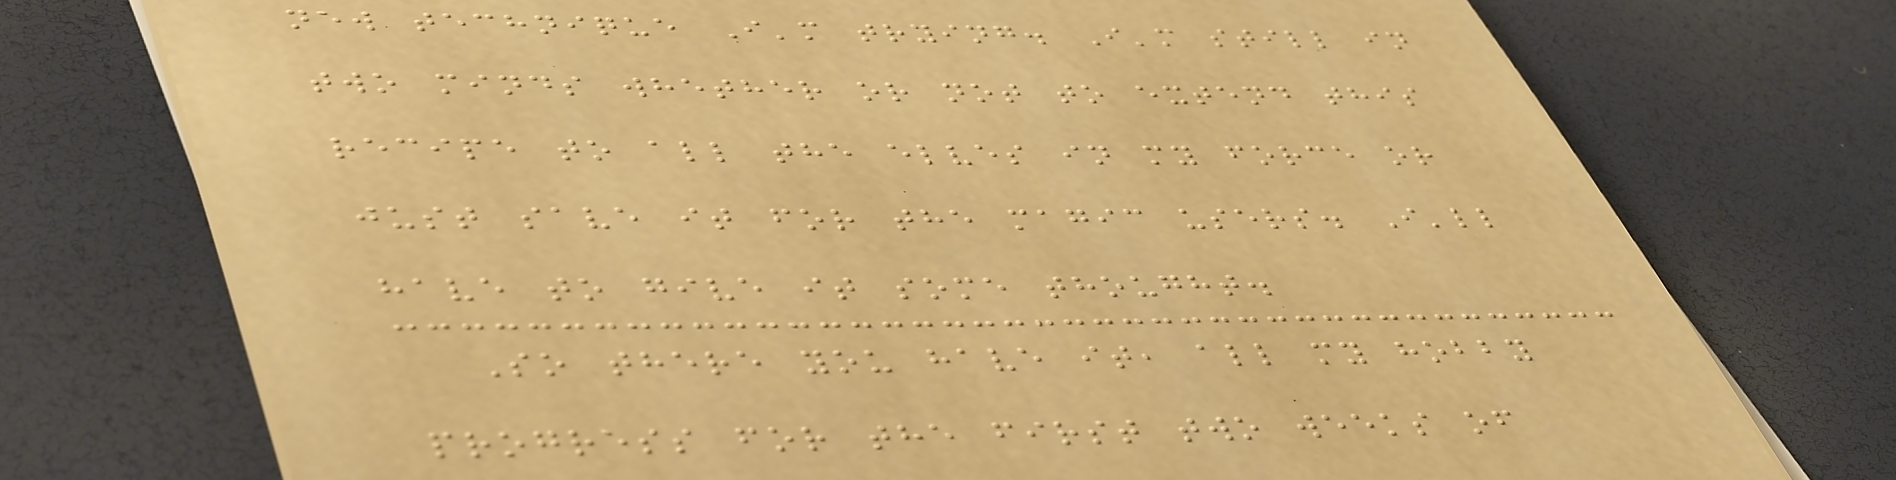new technique I'm trying. I'm still in
two minds whether or not to extend this
recipe to all the elves in my force or
just save it for the magic users. I'll
have to give it some thought.
So there you have it, all my hobby
progress for the first two weeks of
